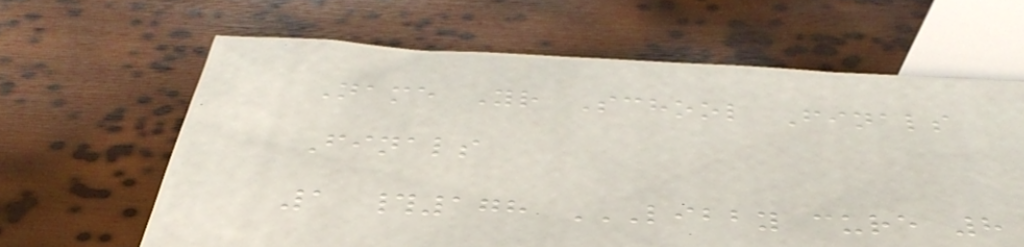Name Yr School Finals
Finals
1 #178 LIBBY CURE 8
